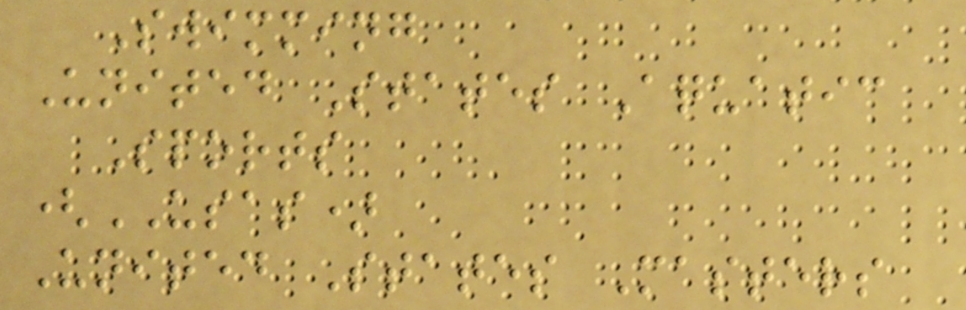Swimming
United States Aquatic
Sports
(USAS)
United States Masters
